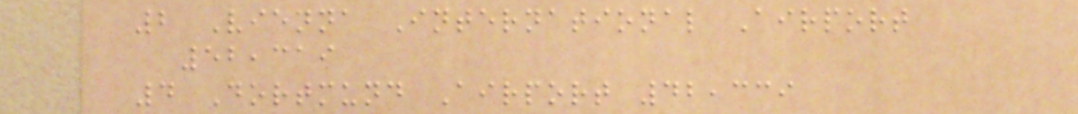2 Vienna International Airport
52,319
4 Dortmund Airport 42,339
